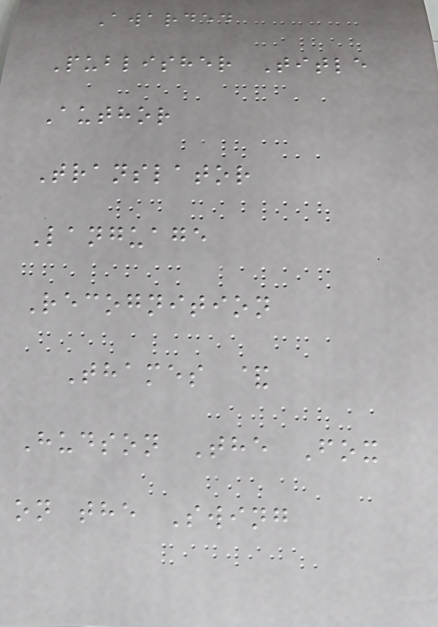Awarded
Publisher Title
Author
Translator
Language
Recognition
Thames &
Hudson The Fox
on the Swing
